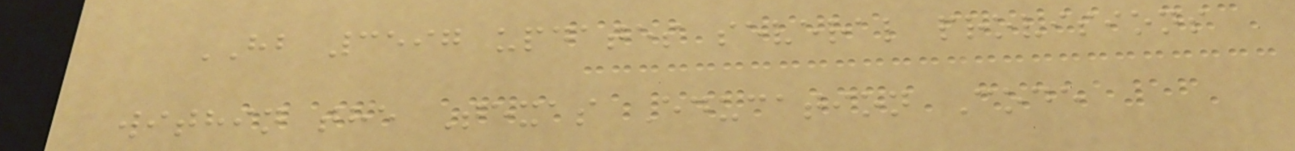HB 3597 updates several provisions
within the Texas Education Code
